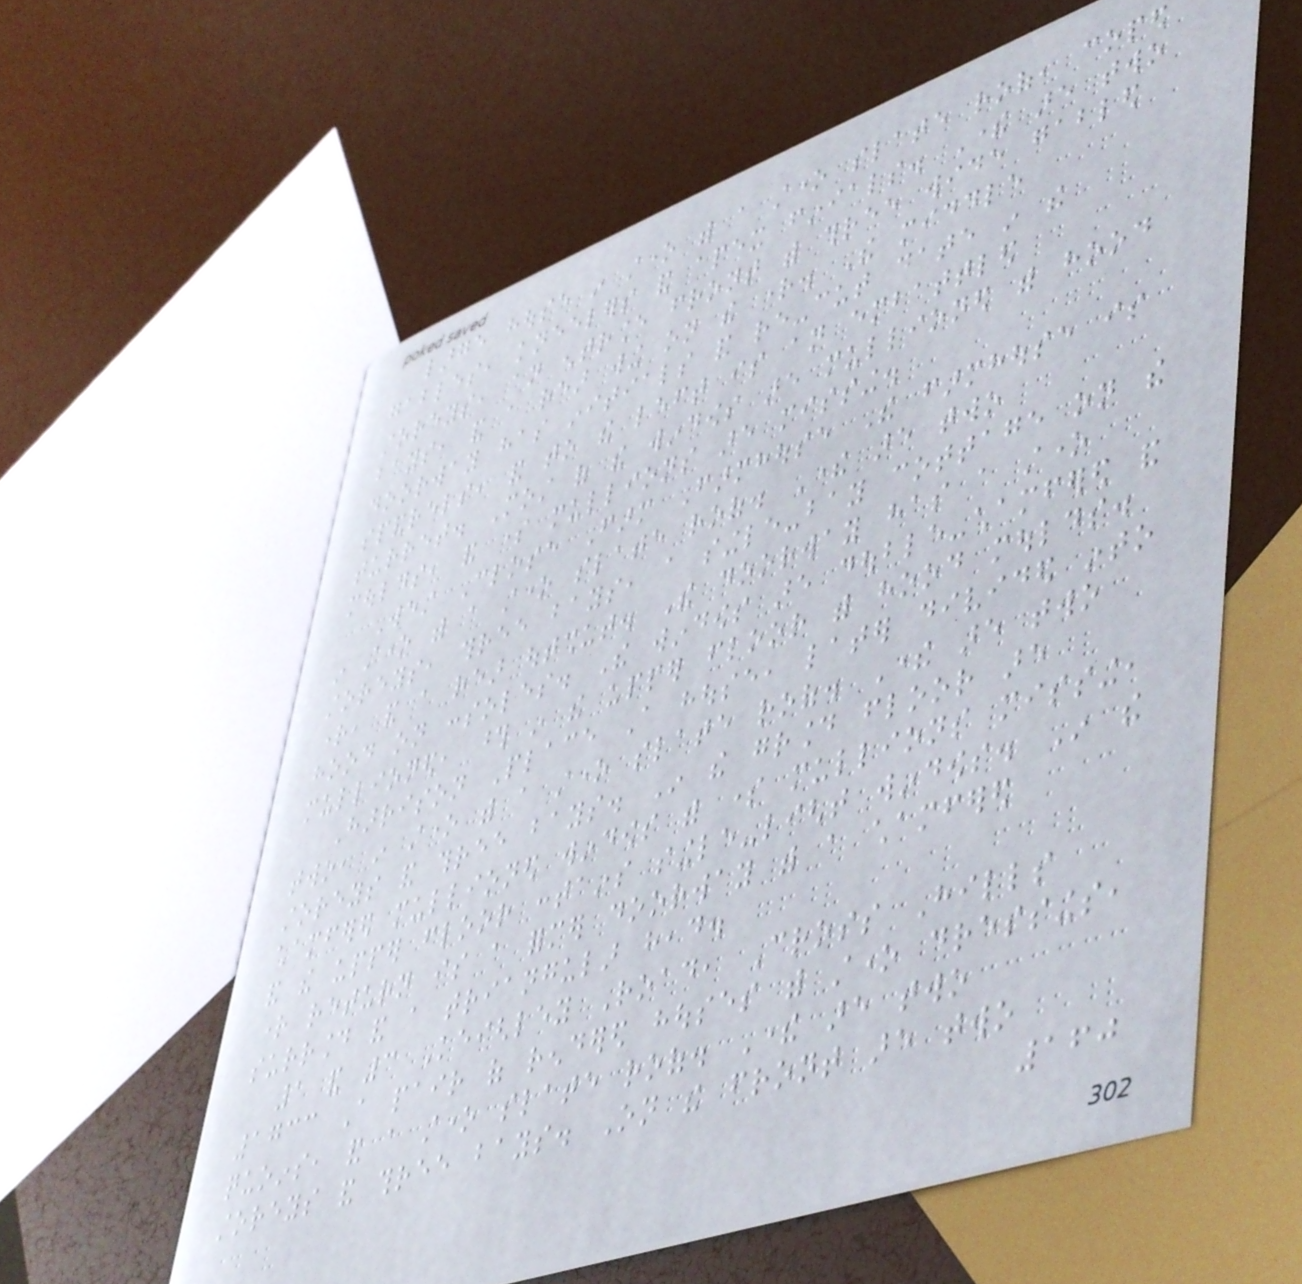large house in stone with a stone slate roof, coped
gables, kneelers and apex finials. There are two
storeys, an entrance front with three wide gabled
bays, and a rear wing on the right. The middle
doorway has initials and re-cut date in the
spandrels, and to the left is an embattled
turret. Most of the windows are mullioned with hood
moulds, and some mullions are missing.
West Close Farm Farmhouse The farmhouse is
in stone with a stone slate roof. There are two
storeys, three bays, a single-bay cottage on the
right, and a rear outshut. The doorway has a stone
hood on consoles. The windows are double-chamfered and
mullioned, those in the upper floor with hood moulds.
Harrison Place A house, later divided into
two, in stone with a stone slate roof. There are two
storeys and three bays. In the ground floor are
chamfered mullioned windows with some mullions missing,
and the upper floor contains single-light windows. In the
right return is a former doorway with a chamfered
surround and a triangular head.
1 and 3 Keighley Road, Cross Hills
1733 A pair of rendered houses with stone dressings,
quoins, and a stone slate roof. There are two
storeys and three bays. On the front are two
160
